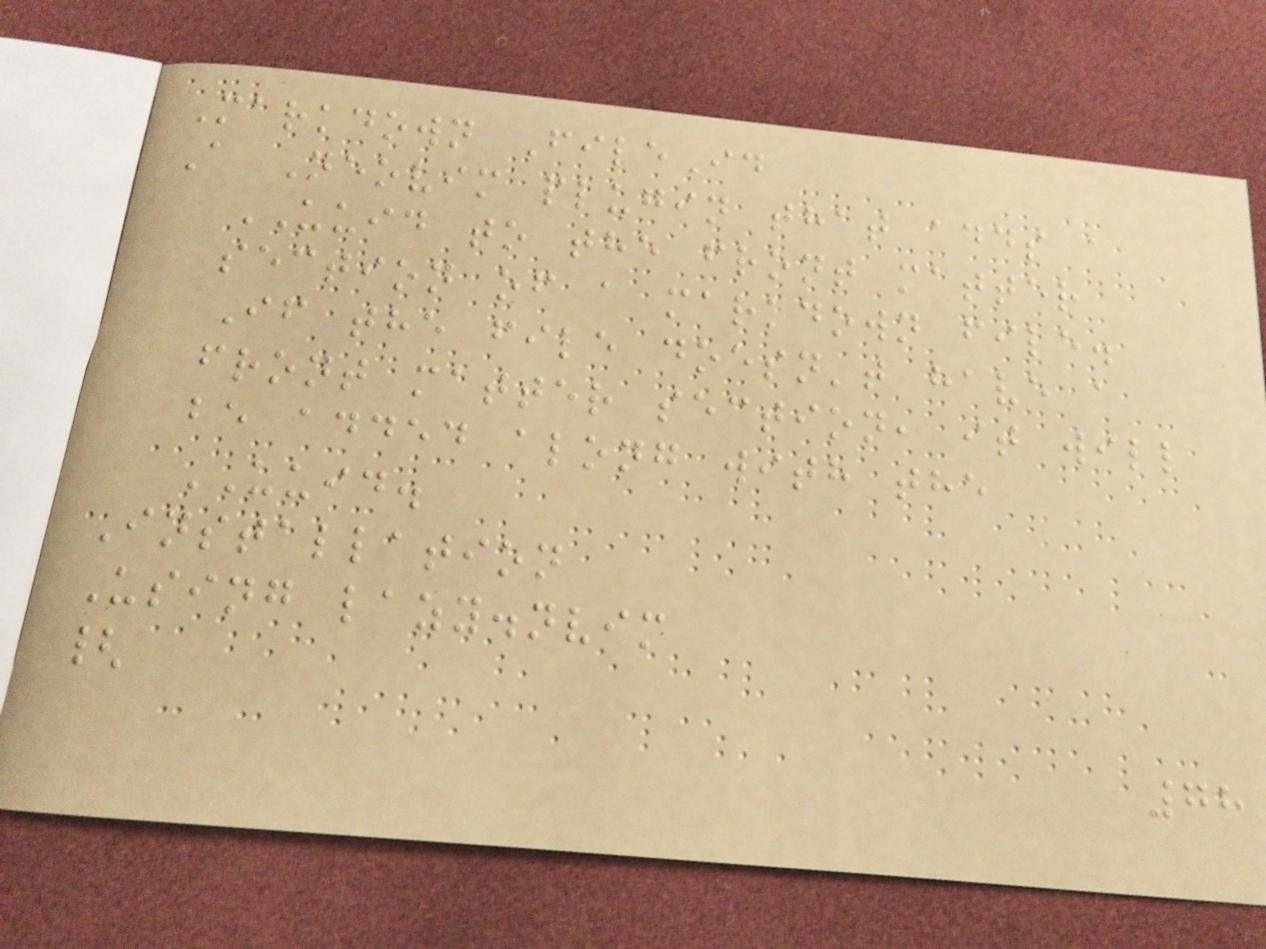Markdown FileId
A Neovim plugin that adds a
UUID to the front matter
section of a markdown file.
If the file doesn't have a
front matter section, it will
be added along with the
UUID.
Installation
Using lazy.nvim
{
78
